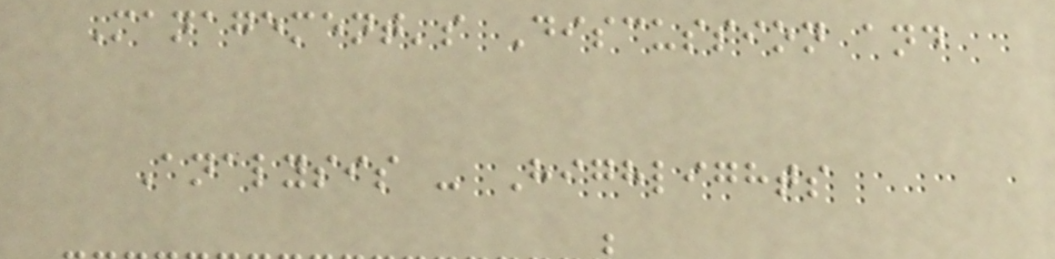Management's Discussion and
Analysis - Highlights
